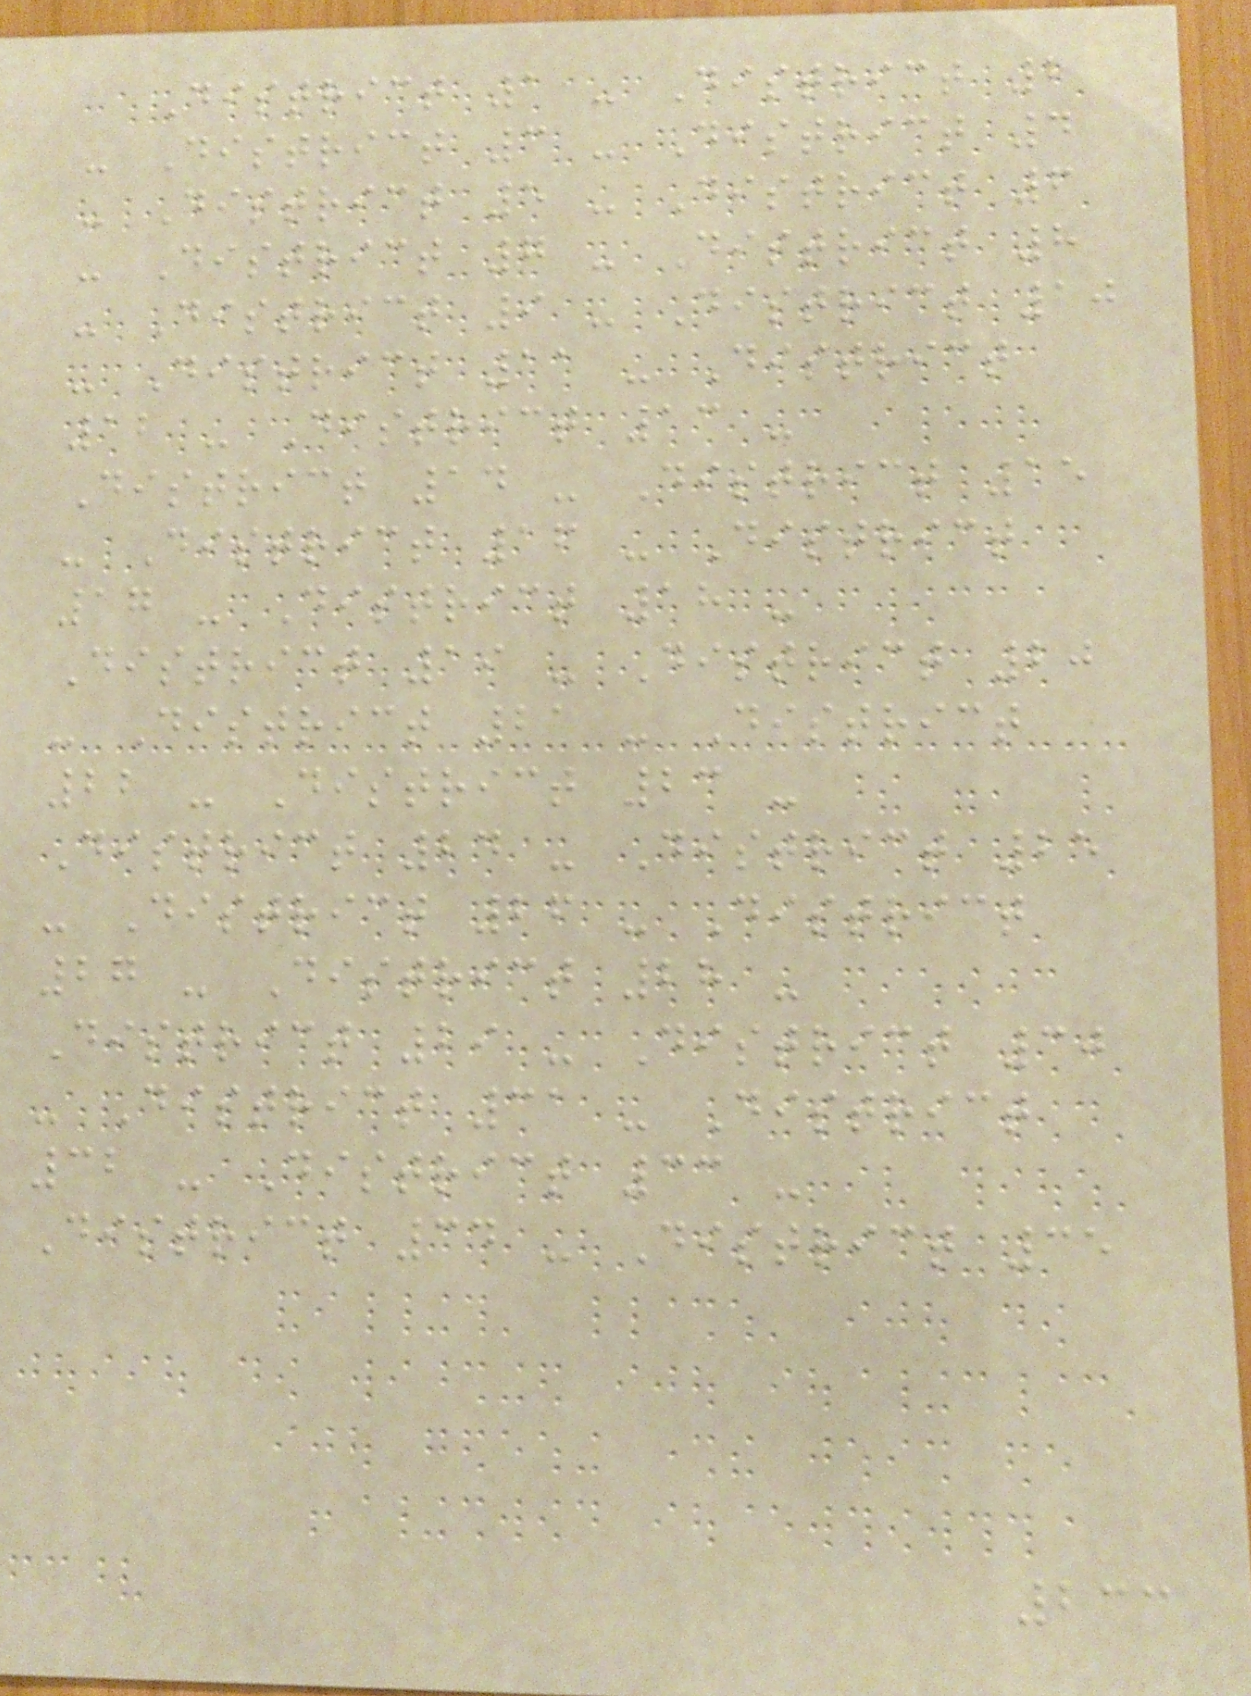District 1 - District 2
- District 3 - District 4
- District 5 - District 6
- District 7 - District 8
- District 9 - District 10
- District 11 - District
12 - District 13 -
District 14 - District 15
- District 16 - District
17 - District 18 -
District 19 - District 20
- District 21 - District
22 - District 23 -
District 24 - District 25
- District 26 - District
27 - District 28 -
District 29 - District 30
- District 31 - District
32 - District 33 -
District 34 - District 35
233
